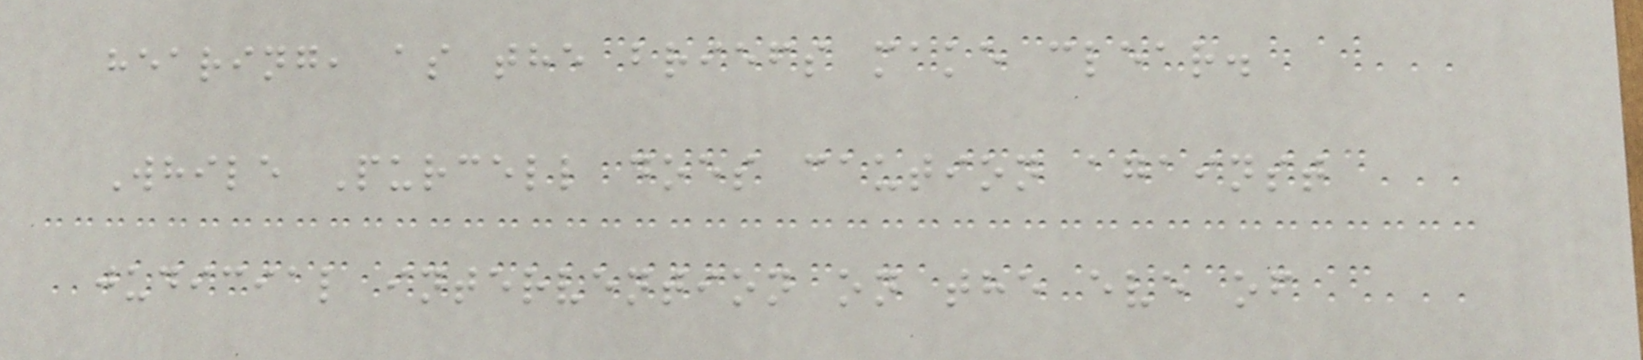hearing, as the briefs make clear.
While Purcell does caution against
judicial intervention on the eve of
